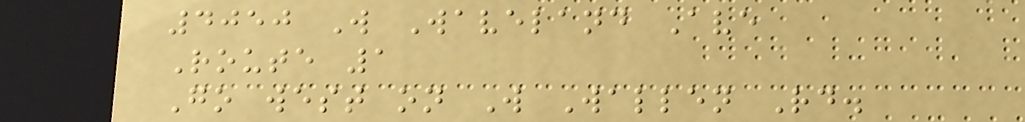4050 W Waveland Ave
Route 1
Go west on W Wallen Rd.
